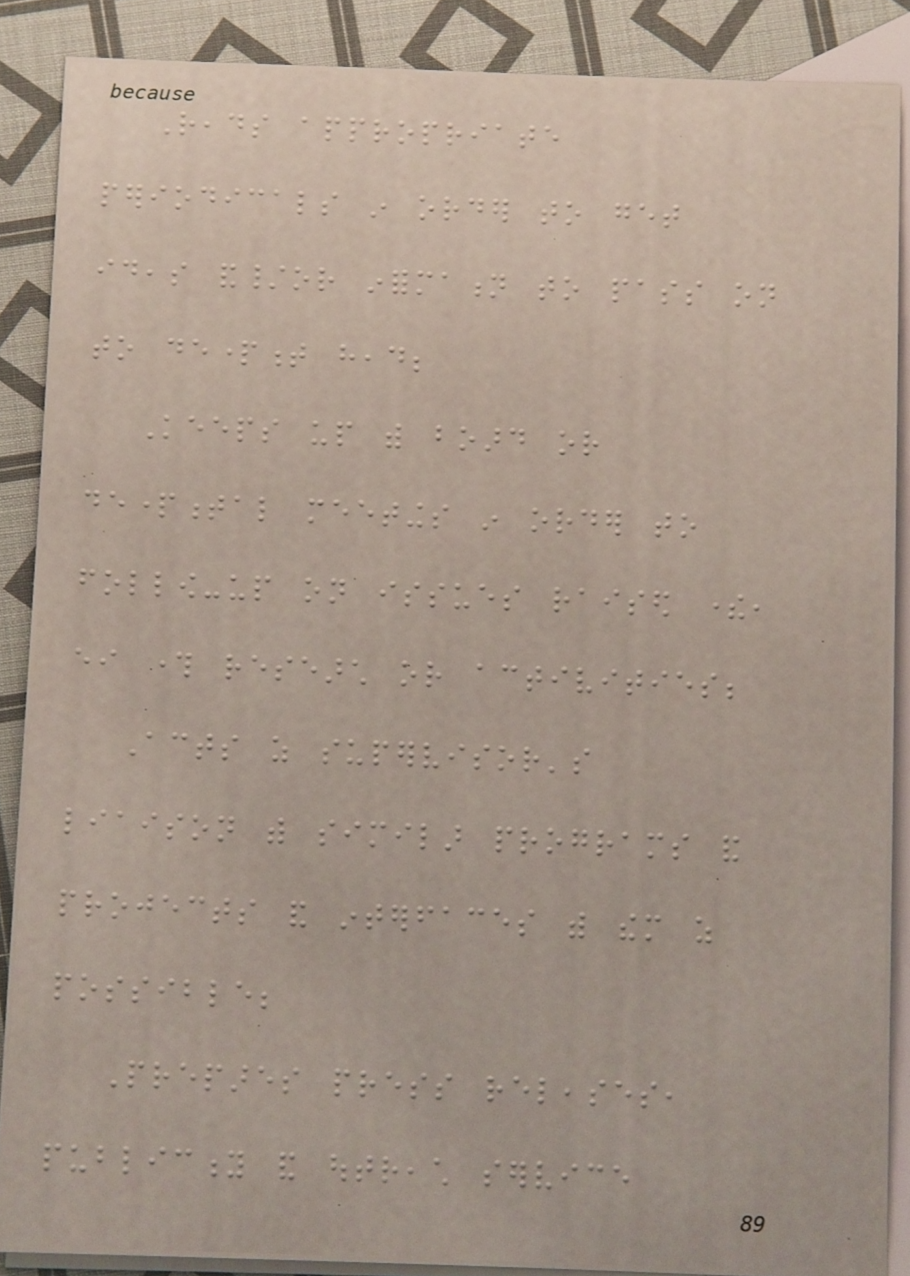Reads appropriate
periodicals in order to get
ideas and/or information to pass on
to department head;
Keeps up with board or
departmental meetings in order to
follow-up on issues raised there,
either through research or activities;
Acts as supervisor's
liaison with similar programs and
projects and interfaces with them as
possible;
Prepares press releases,
publicity and outreach service
